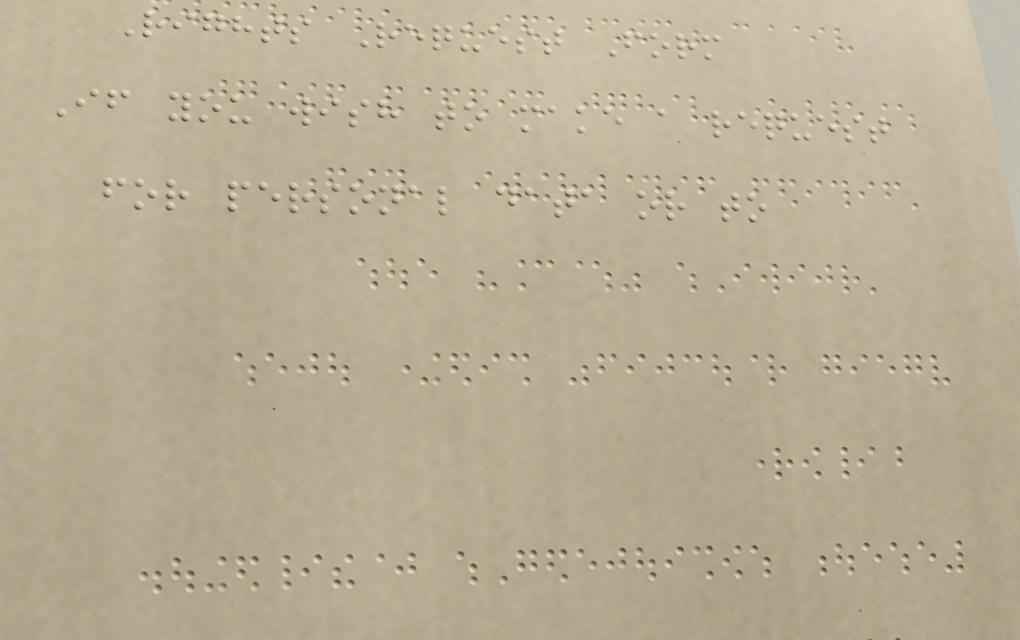Rights Request Form
If you wish to make a request
for personal data or to
